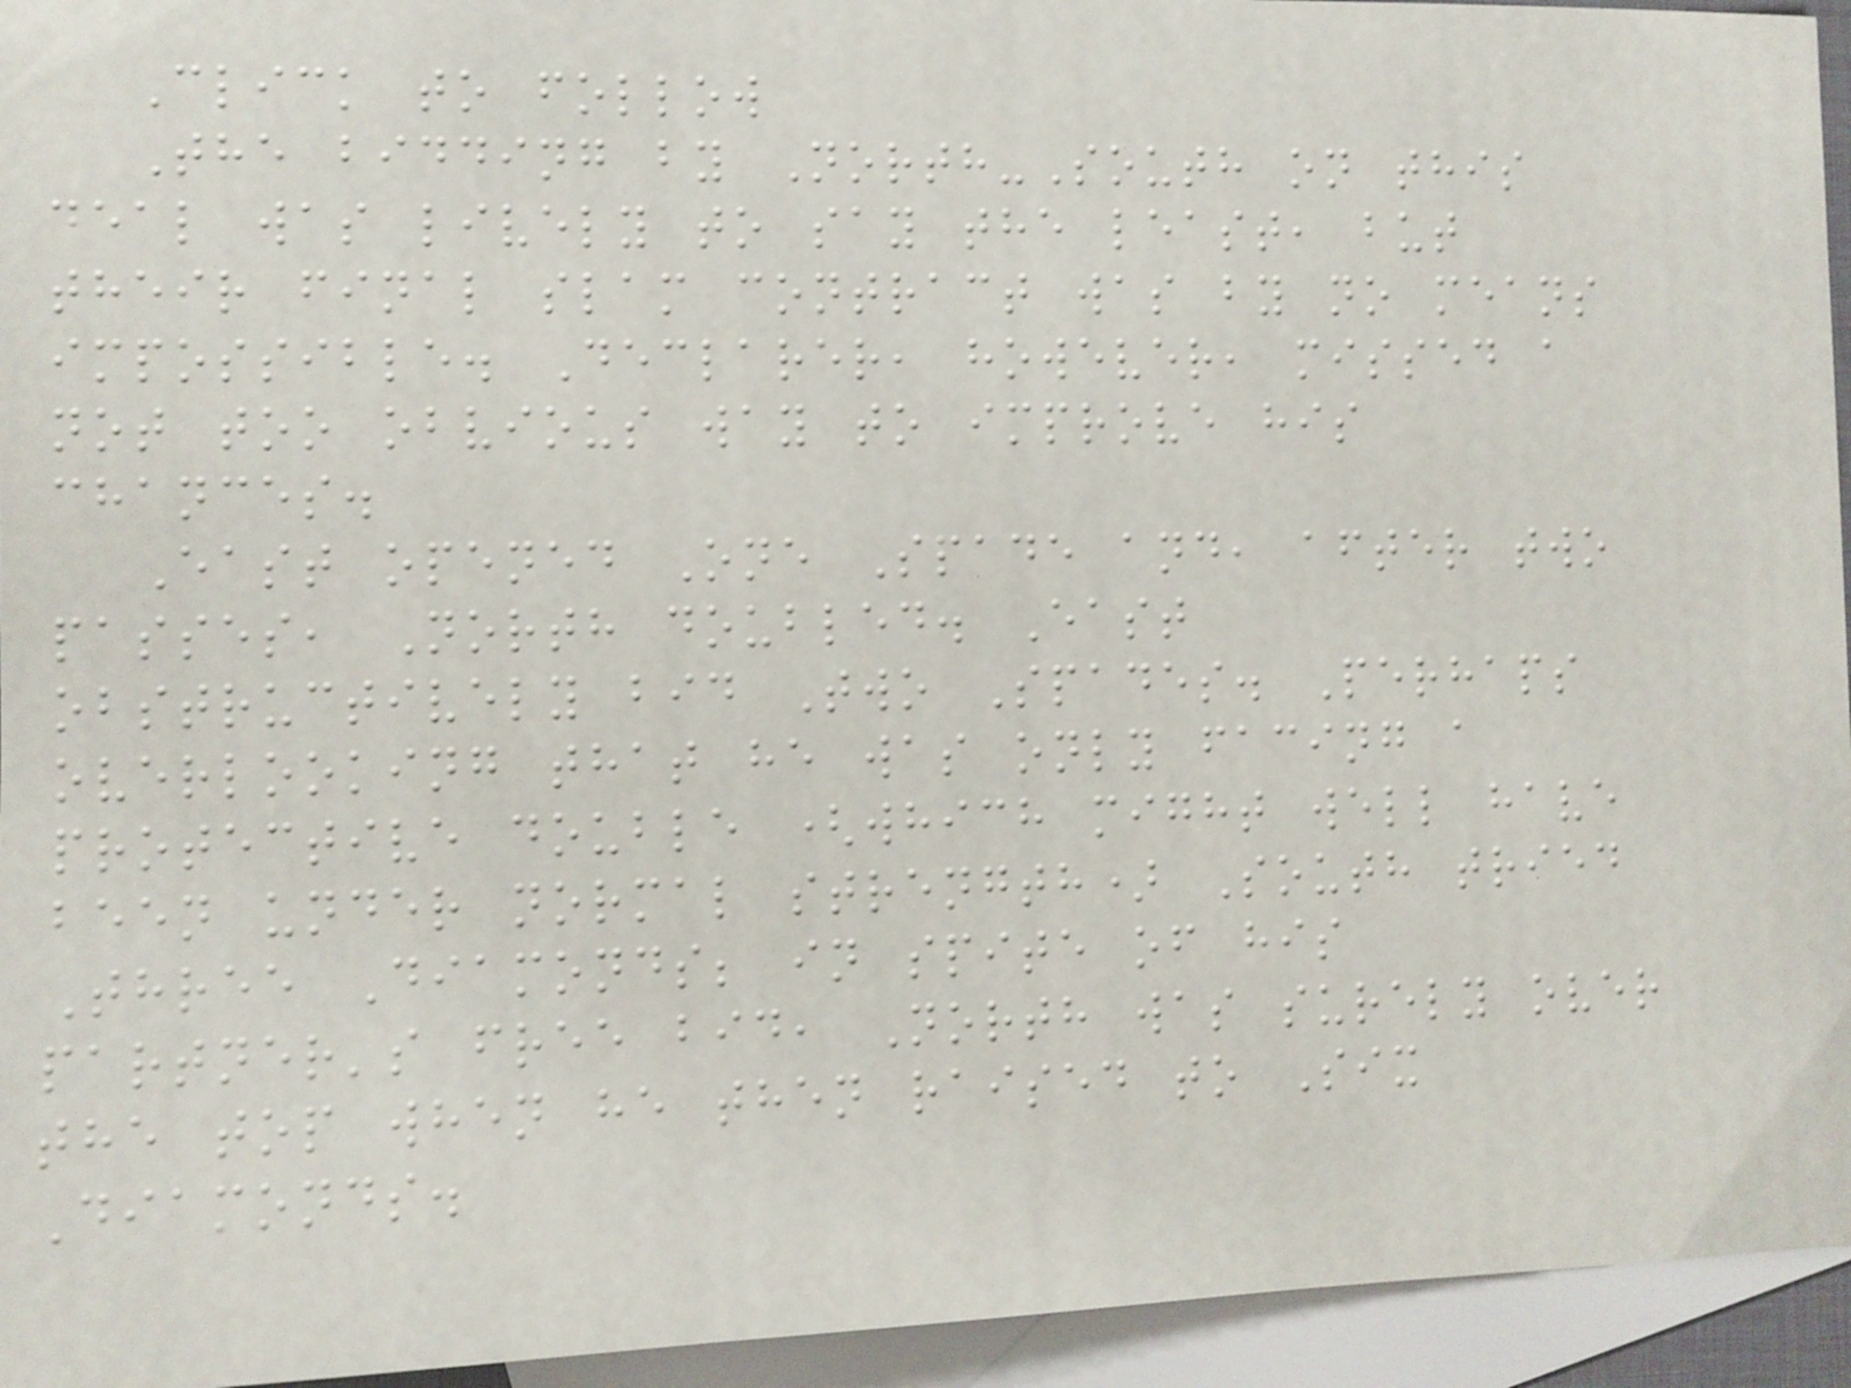Click to follow
The bidding by North-South on this
deal was lively to say the least, but
their final slam contract was by no means
impossible. Declarer, however, missed a
not too obvious way to improve his
chances.
East opened One Spade and, after two
passes, North doubled. East
obstructively bid Two Spades. Perhaps
overlooking that he was only facing a
protective double (which might well have
been under normal strength) South tried
Three Diamonds; in spite of his
partner's free bid, North was surely over
the top when he then raised to Six
Diamonds.
